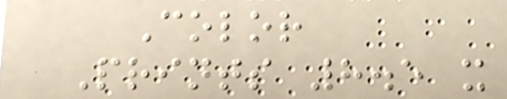Color
Prints 8.5 x
